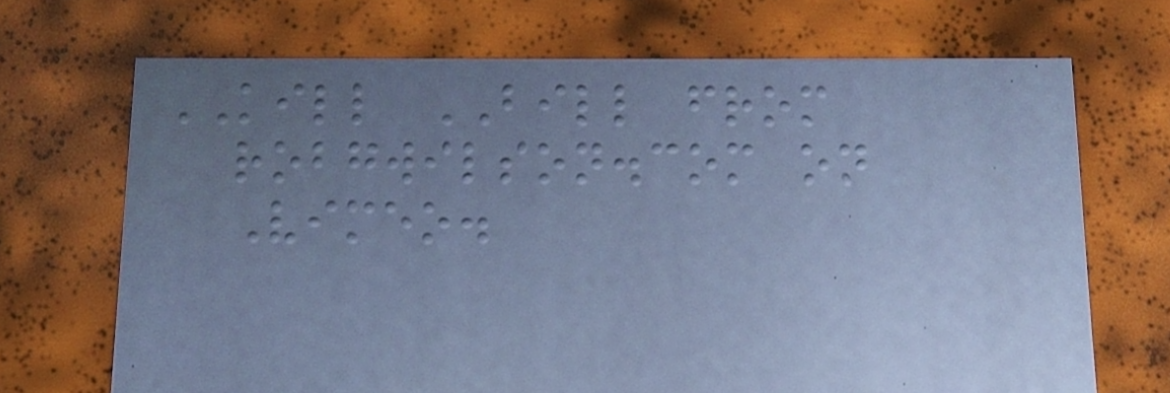KILL BILL from
robgwilson.com on
Vimeo.
